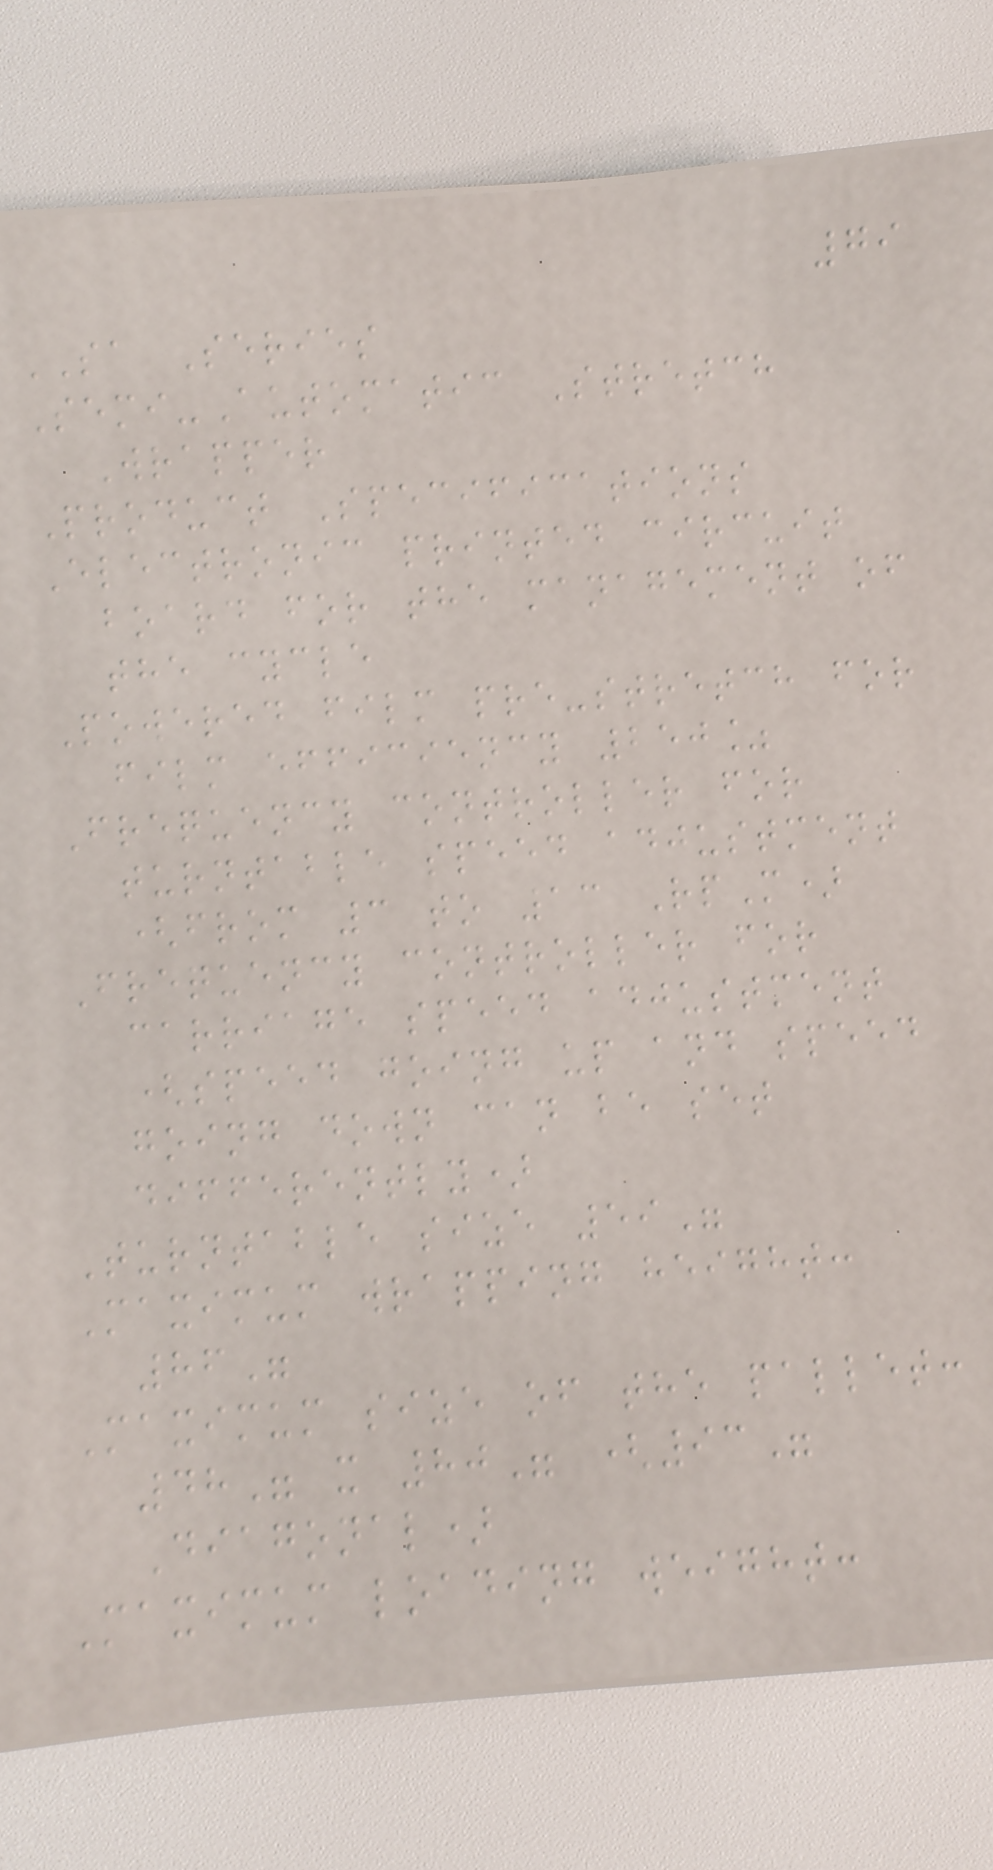79
SA Series
Semi-Automatic Stretch
Wrapper
Product Specifications
Electronic printed circuit
board for the management of
the cycle
Powered film pre-stretch for
film efficiency 250%
Frequency controller for
turntable speed adjustment
(from 3 to 13 RpM)
Frequency controller for
carriage speed adjustment
(speed going up and speed
going down can be set
differently)
Turntable size 59"
Maximum wrapping height:
86"
Maximum size of the pallet:
48" x 80" (93"
Diagonal)
Maximum loading weight:
